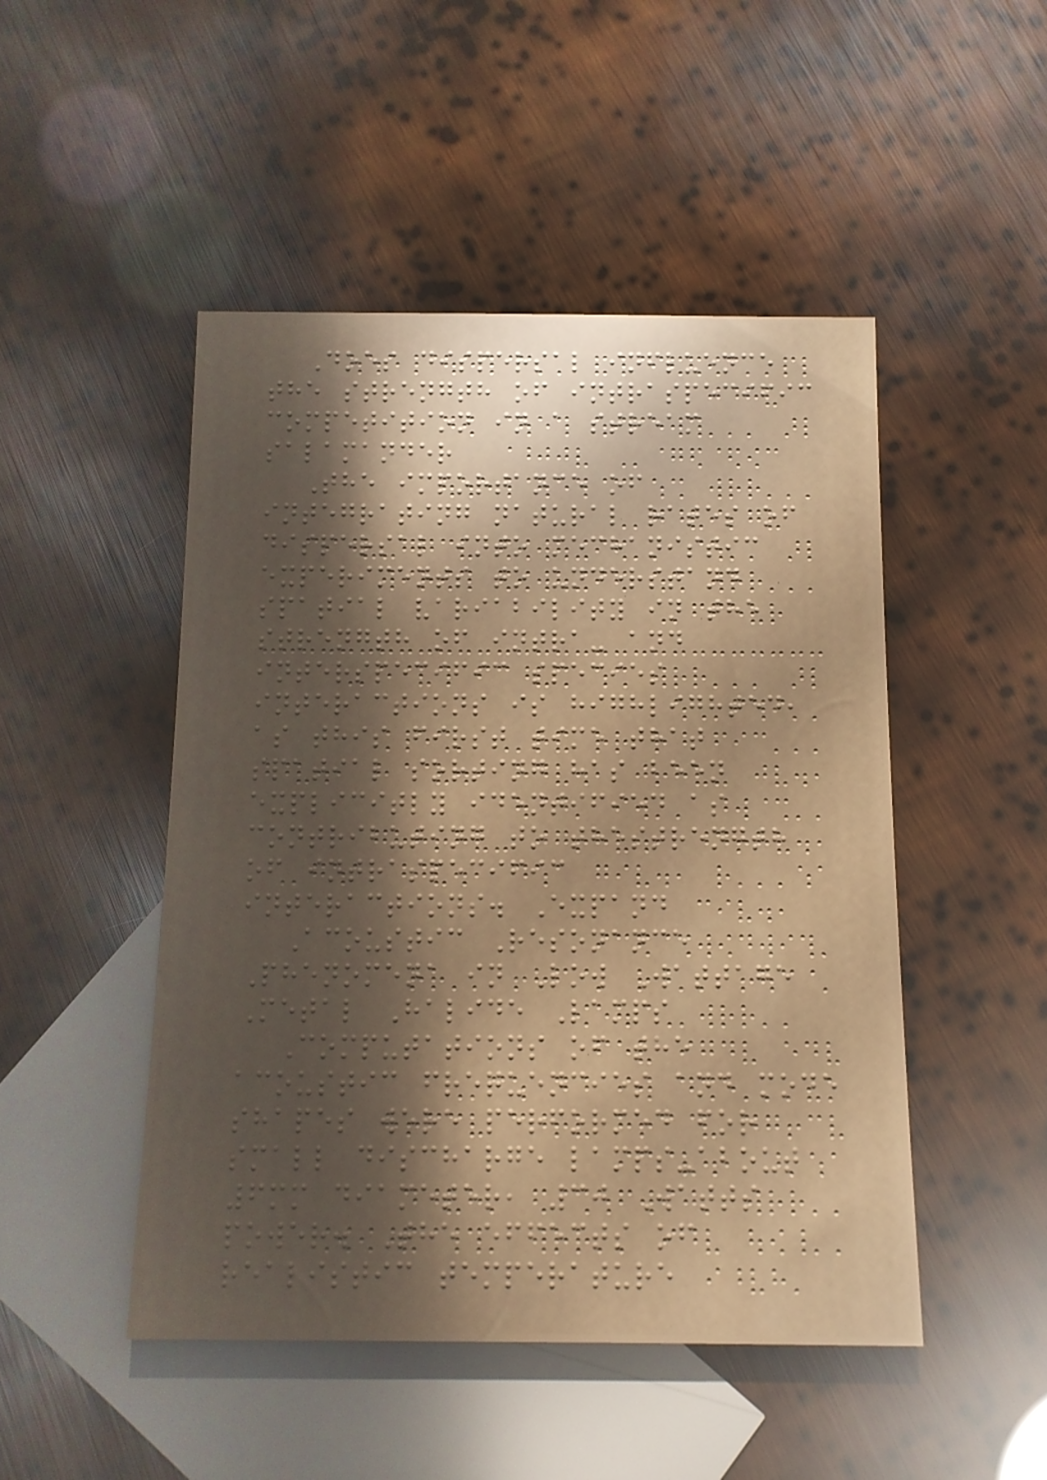Does dispersal influence
the strength of intraspecific
competition in a stream
salamander
The importance of
integrating natural rates of
dispersal into mechanistic
experiments to understand
spatial variability in the
strength of intra- and
interspecific species
interactions is highlighted,
as this first time that
spatial sorting has been
explicitly identified as
contributing to thestrength
of intraspecific
interactions. Expand
Acoustic Resonance
Phenomena in Low Wattage
Metal Halide Lamps
Computations of the
acoustic frequencies and mode
shapes were performed for
small discharge lamps-about
6mm diameter, 30 Watts
power. The effects of
realistic temperature
